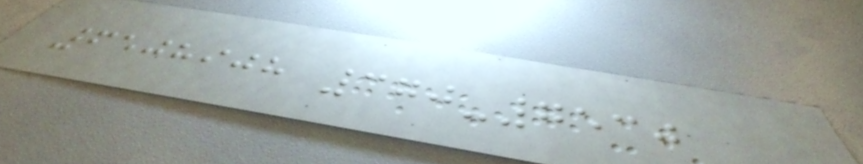6508908 370-7530
